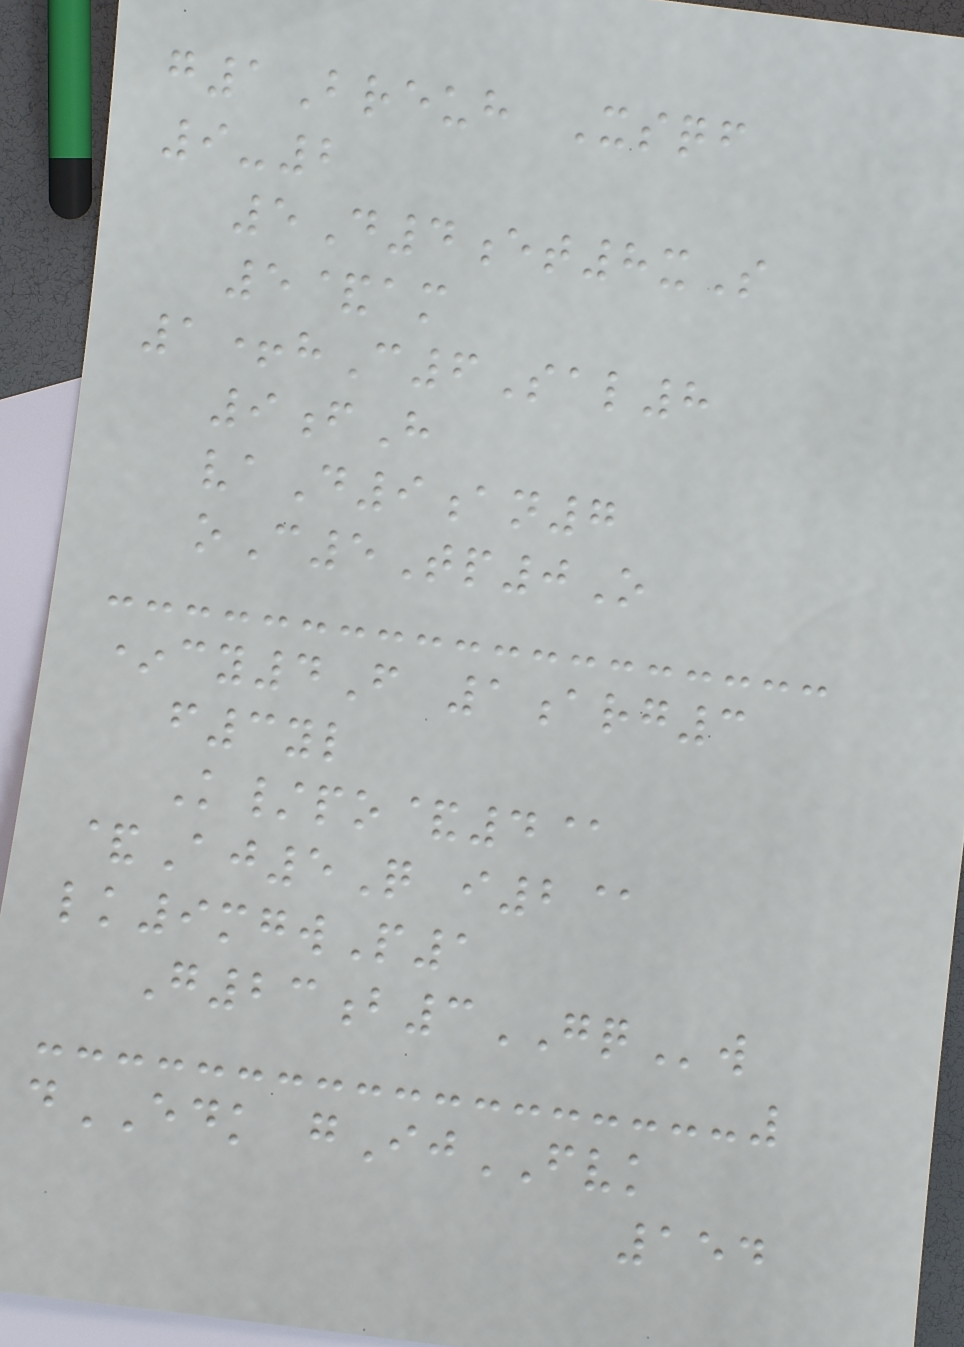g1Breuh Xsqf
9-2
5D4et8xS
5&am
1+hC6Sal8
9fH
vaD9an7
oC5Tp0O
*cy4F 1arg3
f3yl
K/po&4@
&Aj5Q i2@
lk9mgwP1
G23b3GQw
dEDK gIjFVK
154
